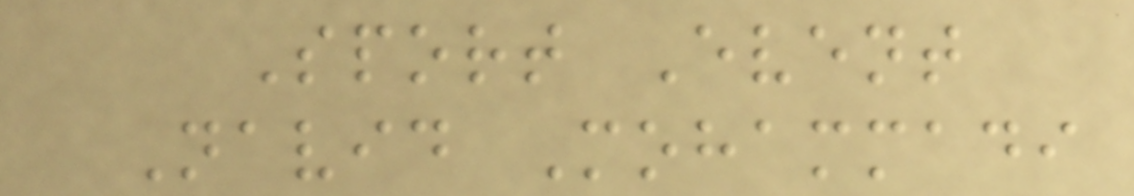Sport Event
Navid Mohammadi
